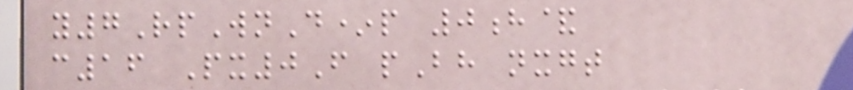y7RpWnD*p 0h&
c16 Px0F pBh nxgt
